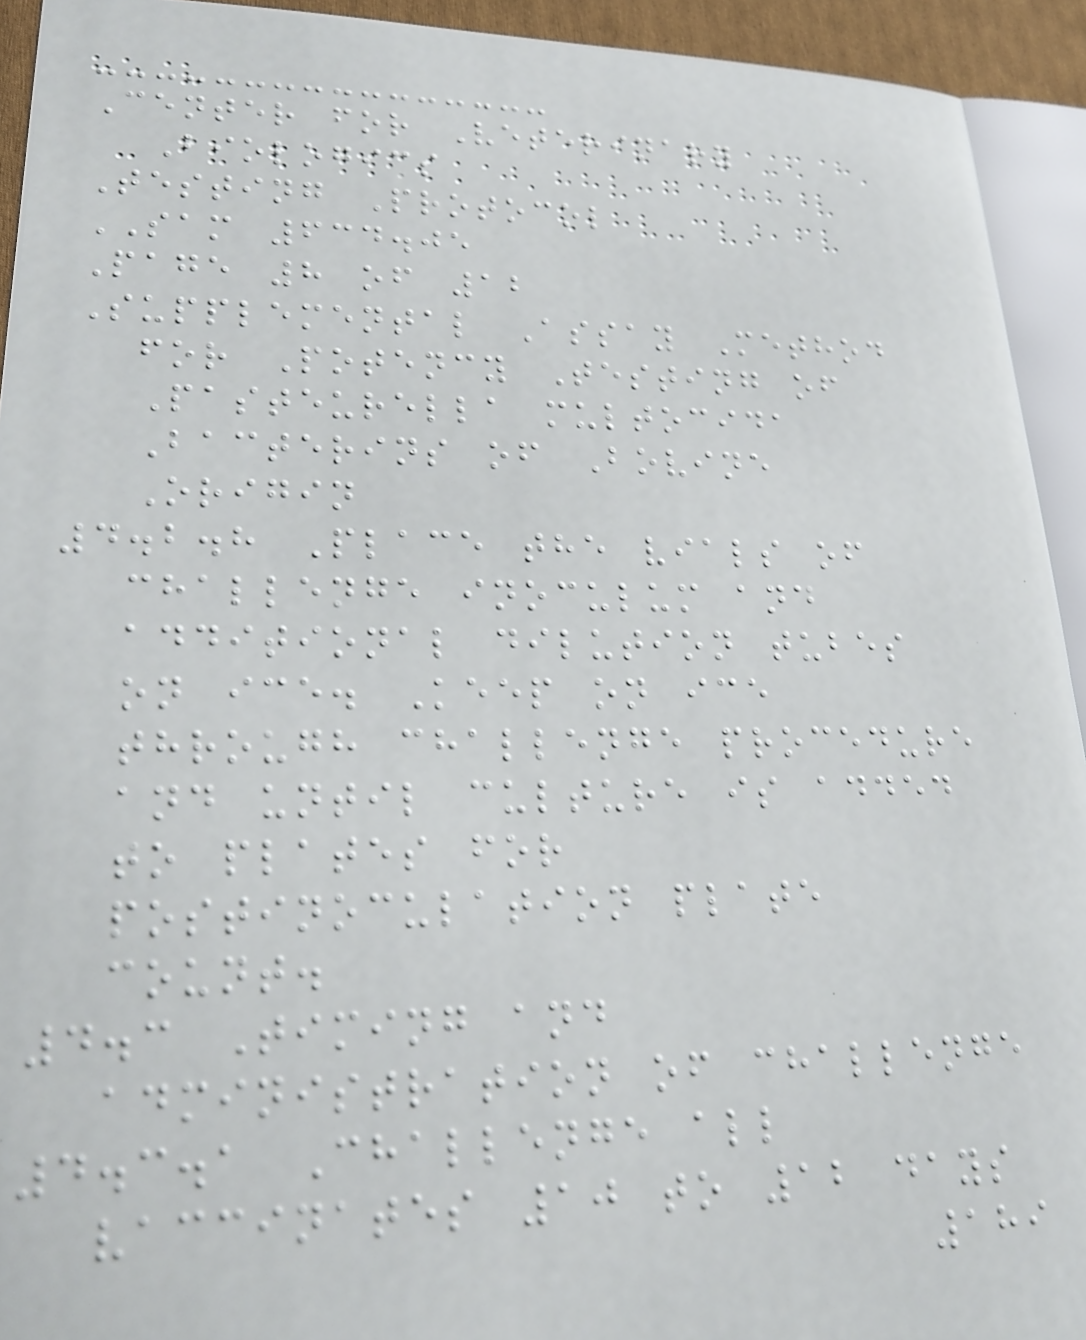Center for Veterinary
Biologics
Testing Protocol
SAM 634.05
Page 8 of 12
Supplemental Assay Method
for Potency Testing of
Pasteurella multocida
Bacterins of Bovine
Origin
4.2.8 Place the vials of
challenge inoculum and
additional dilution tubes
on ice. Keep on ice
through challenge procedure
and until culture is added
to plates for
postinoculation plate
count.
4.3 Timing and
administration of challenge
4.3.1 Challenge all
vaccinates 10 to 12 days
189
